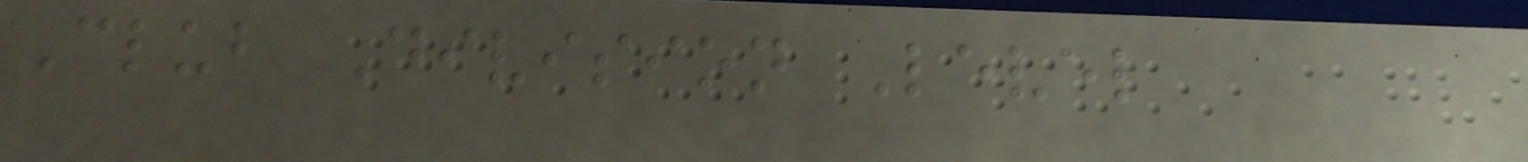Club Division Level
